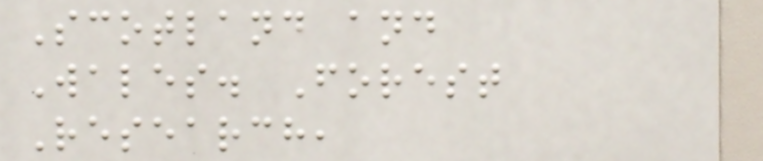Scotland and
Wales. Forest
Research,
